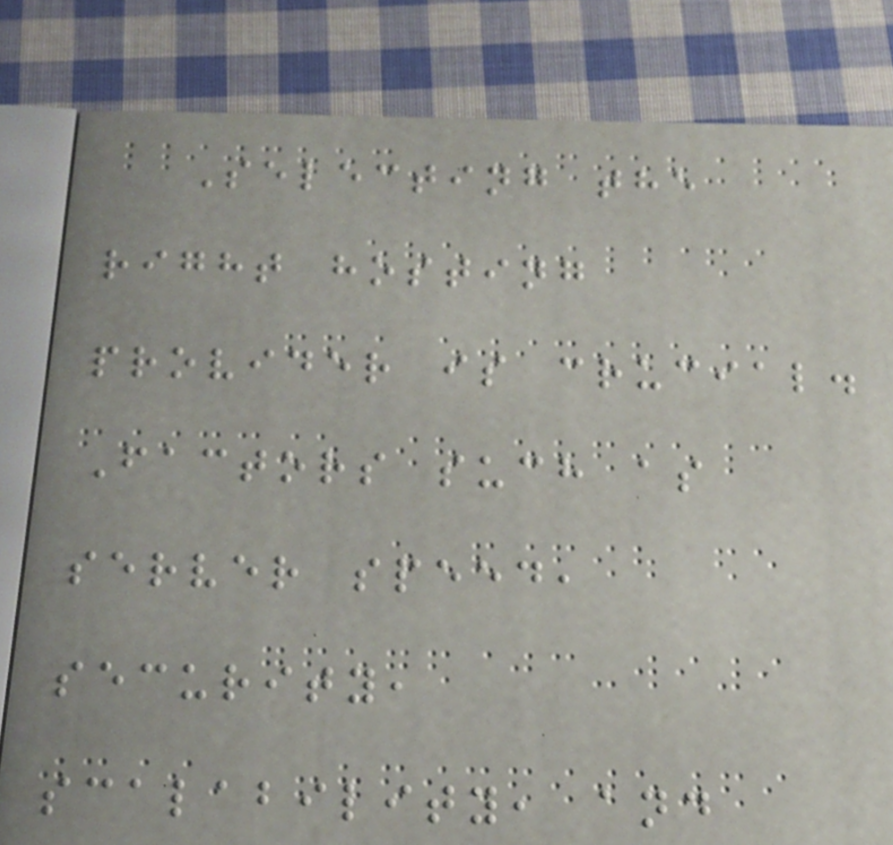Selecting the
right hosting
provider is crucial.
Factors such as
server speed,
security,
scalability, and
